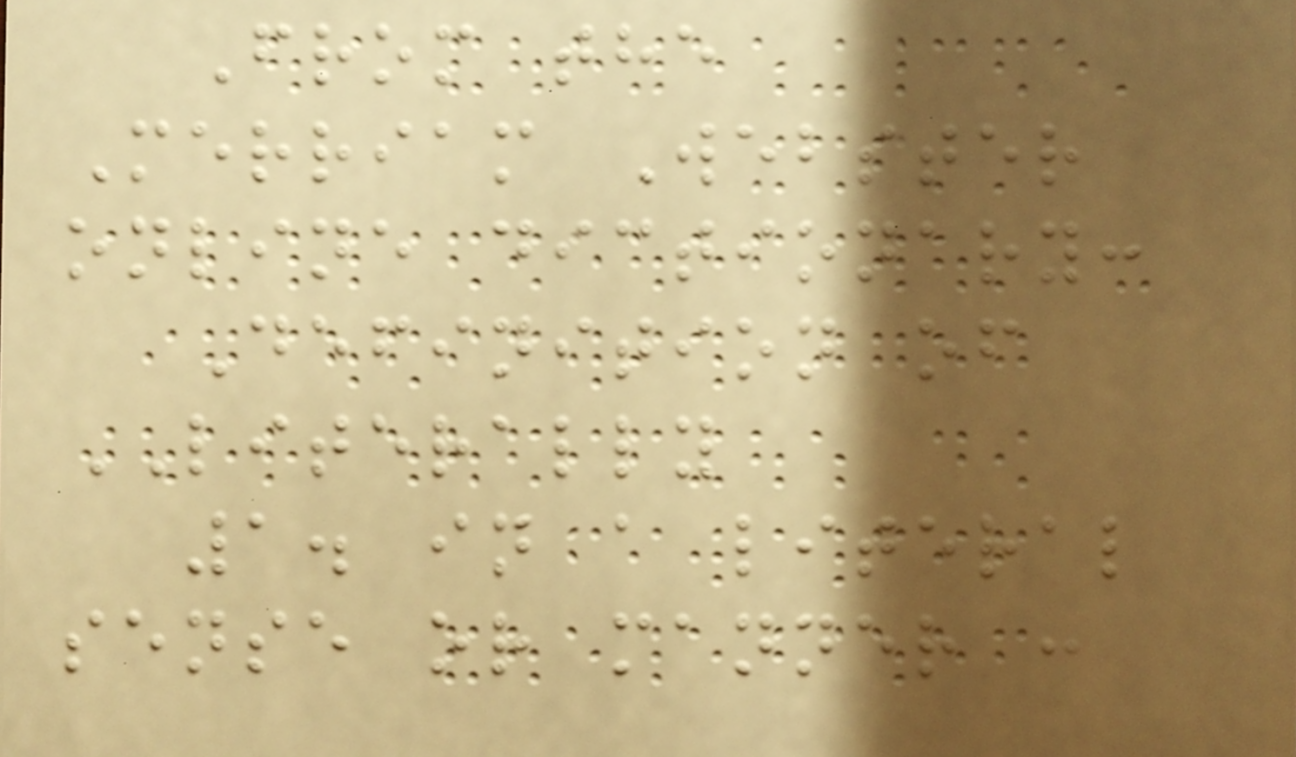From the
Merriam Webster
online dictionary:
Definition of
LITERALLY
1. in a literal
sense or manner :
